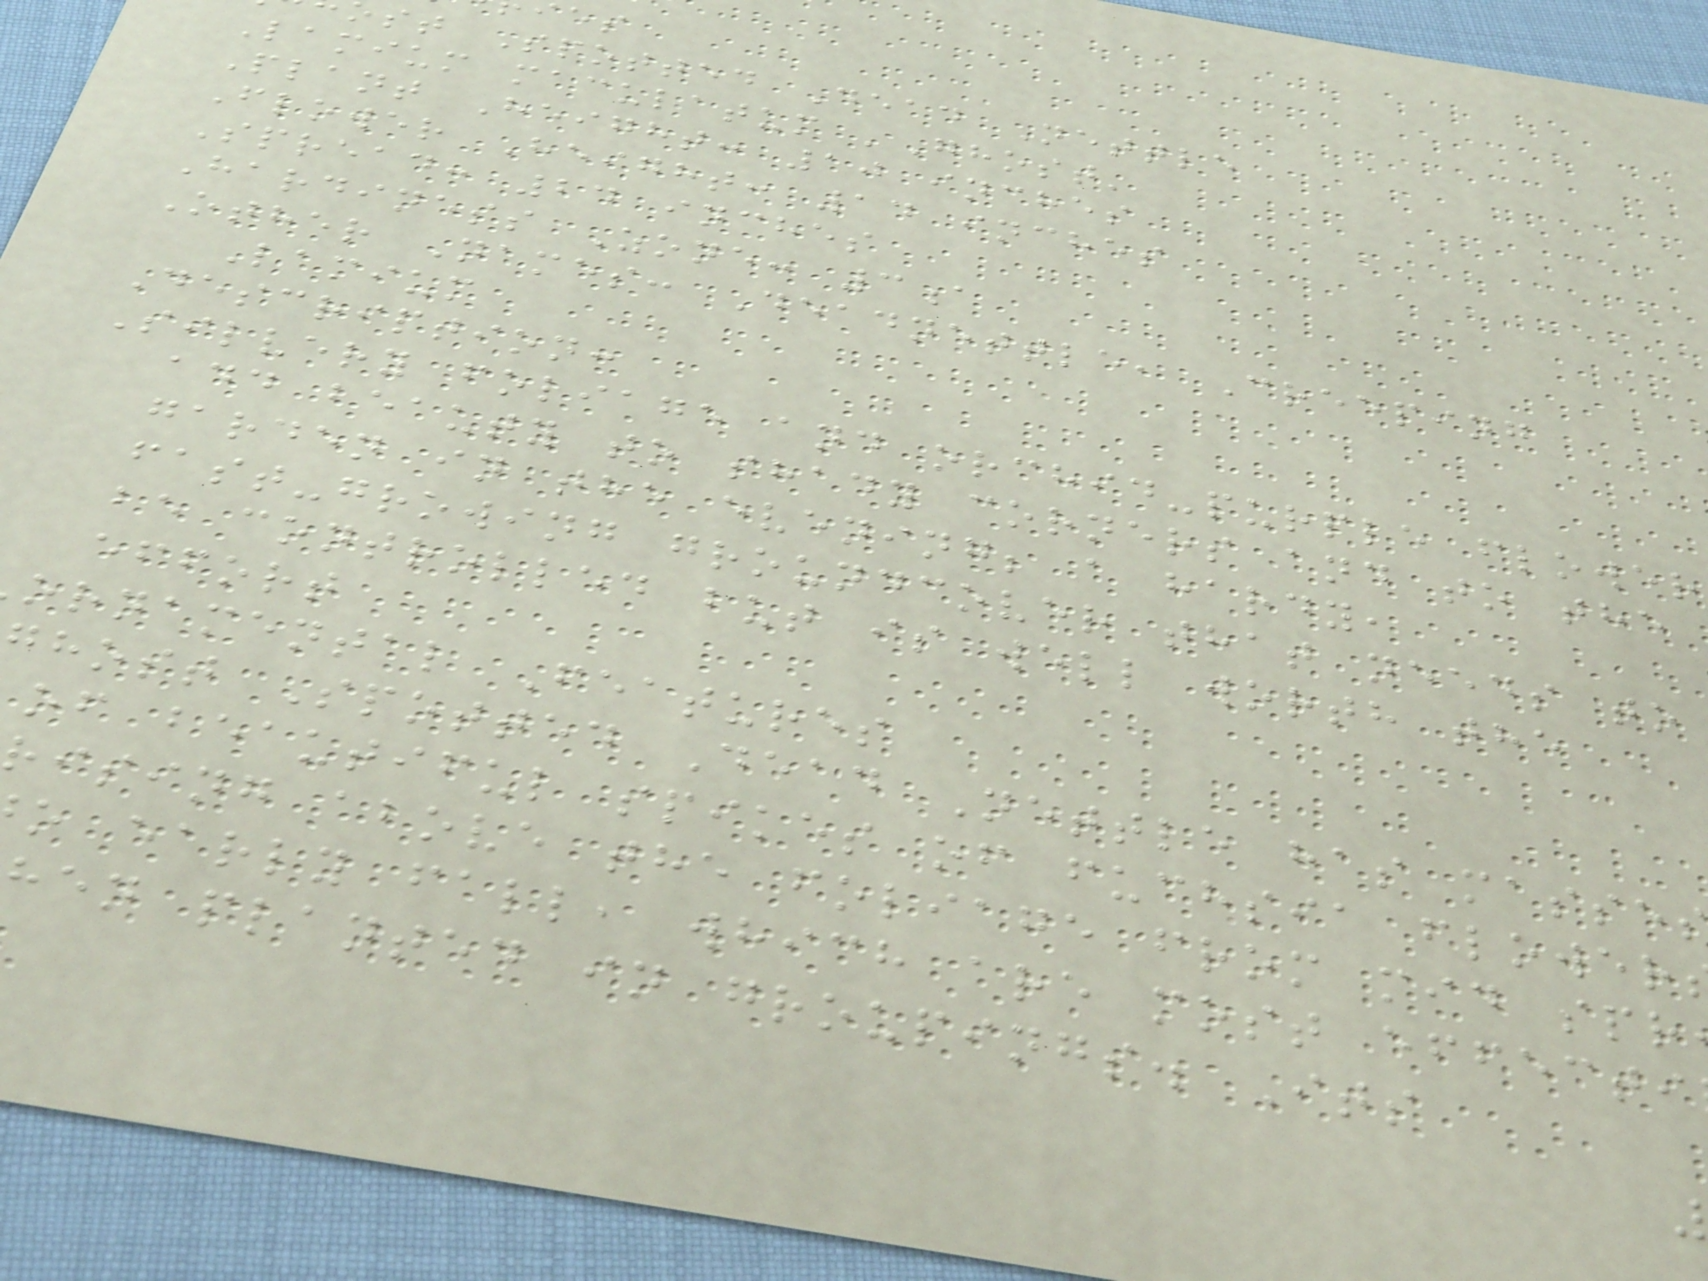st Spotted Dead Nettle
Lamium maculatum 'Ghost'
Plant Height: 10 inches
Flower Height: 14 inches
Spread: 24 inches
Hardiness Zone: 3a
Other Names: Deadnettle, Creeping
Lamium
Description:
Silvery foliage and orchid-purple flower
add beauty to shady corners and to the
garden in the evening; a hardy,
fast-growing groundcover that needs to
be controlled but is well worth the
effort
ornamental Features
host Spotted Dead Nettle has masse
of beautiful spikes of fuchsia flower
rising above the foliage from mid spr
o early fall, which are most effecti
hen planted in groupings. Its
